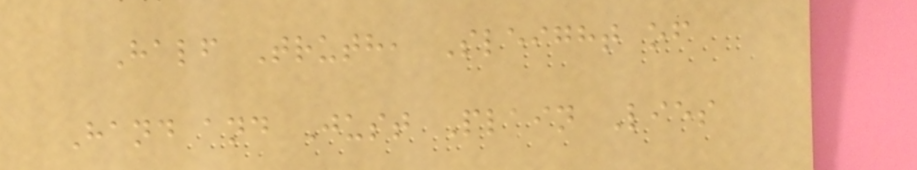Half Truth, Sleight of
Hand and Just Plain Lies
